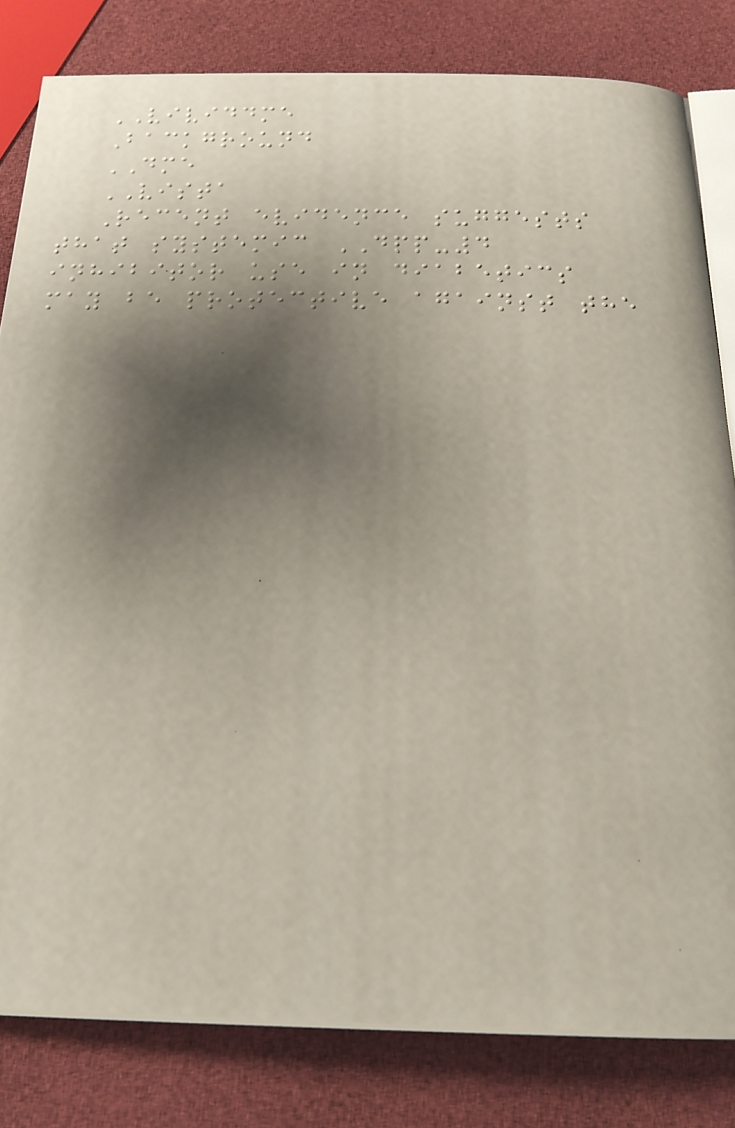VIVIDDME
Background
DME
VISTA
Recent evidence suggests
that systemic DPP-4
inhibitor use in diabetics
may be protective against the
